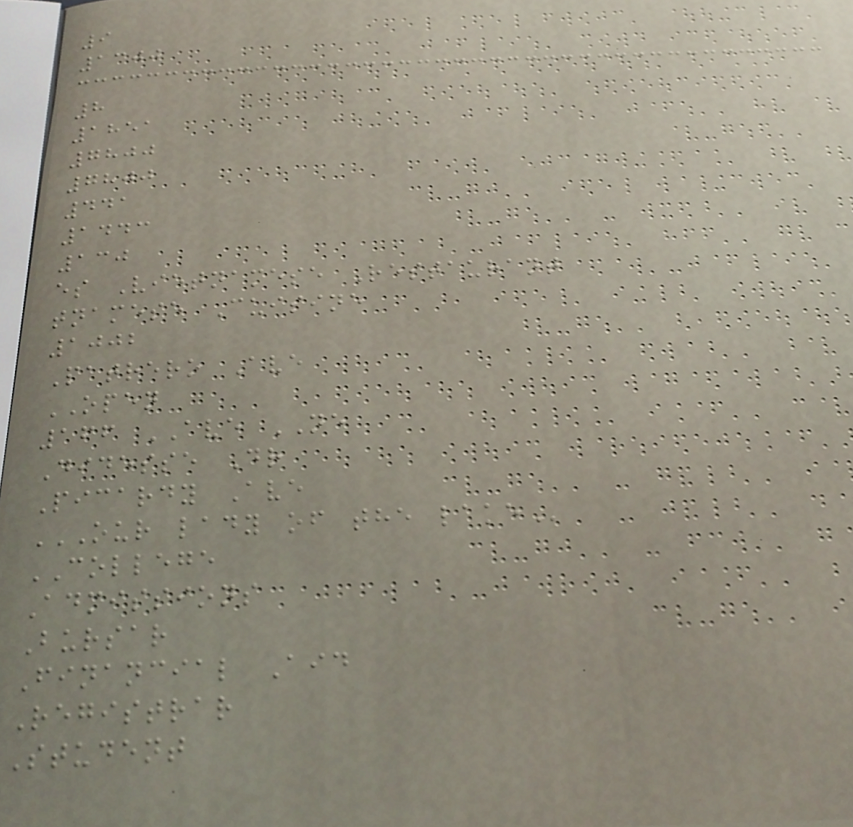9
1300
8
1851
7800
7800
441
1443
130
es Vietnamese Restaurant
tnamese Cuisine
1002
Patrero Ave
OPEN
166 AVE NE
Didesse Dr
Picardy Ave
OUR LADY OF THE LAKE
COLLEGE
Admissions
Bursar
Financial Aid
Registrar
Student
